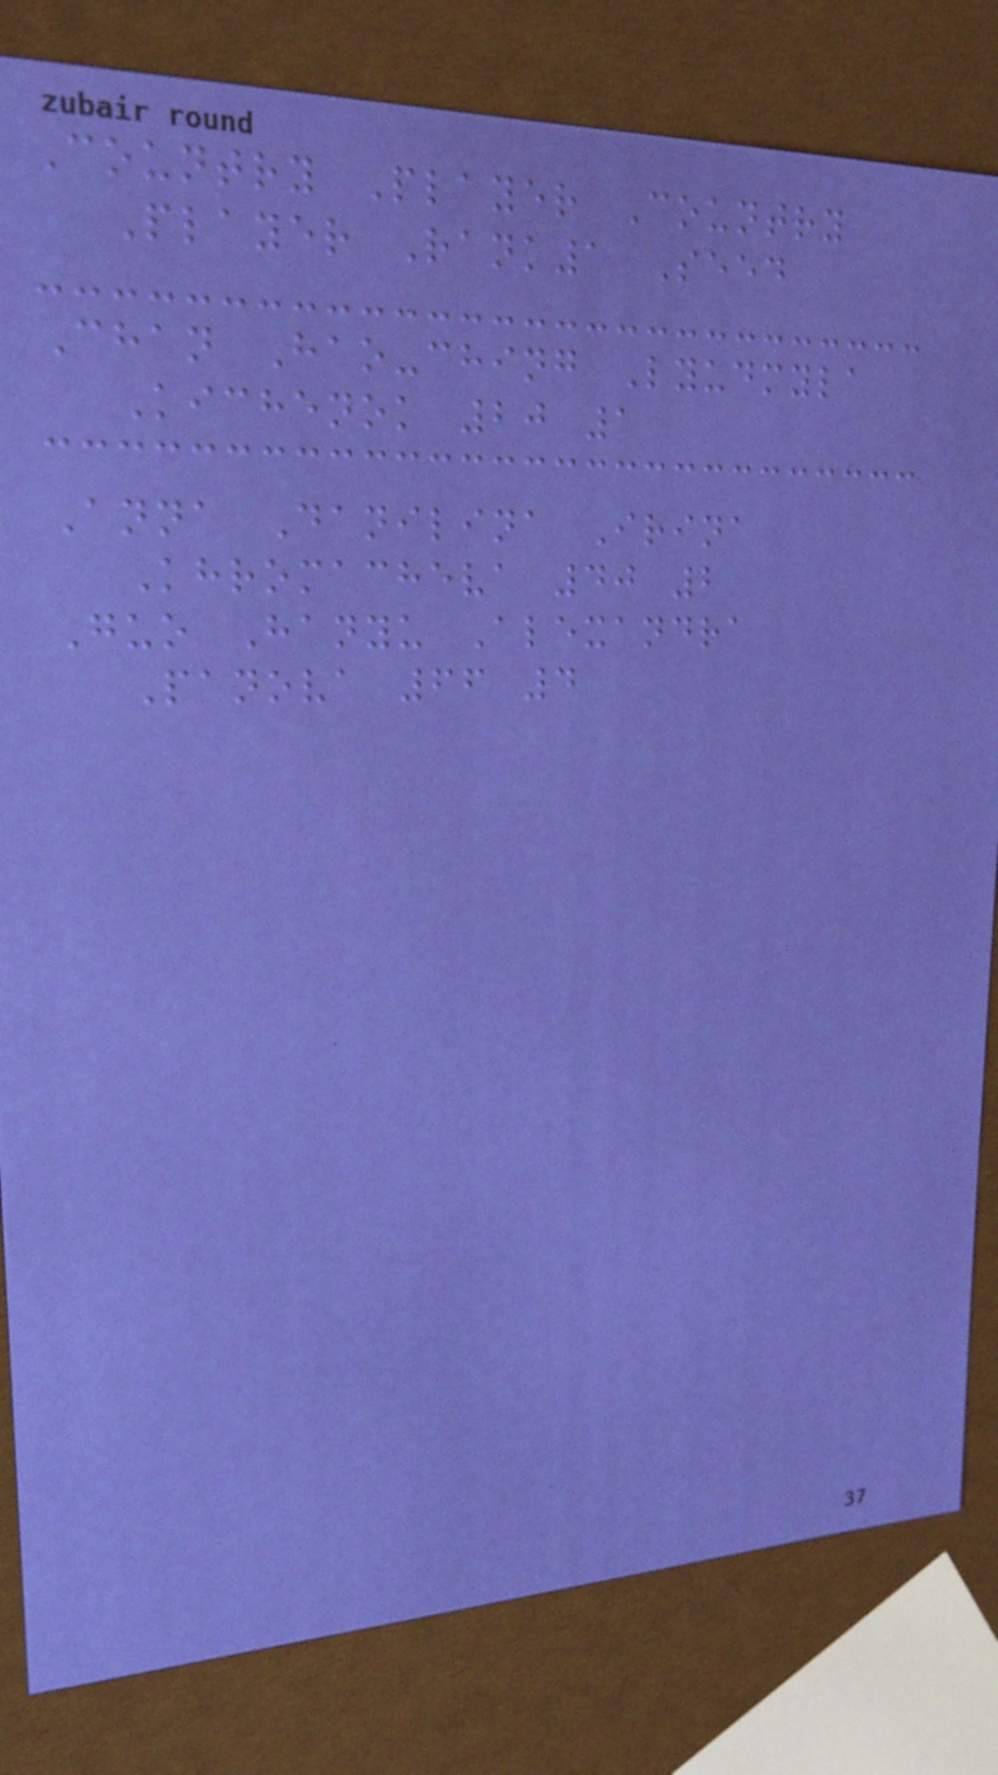Country Player Country
Player Rank1 Seed
Chan Hao-ching Lyudmyla
Kichenok 20 1
Anna Danilina Irina
Khromacheva 40 2
Guo Hanyu Alexandra
Panova 66 4
